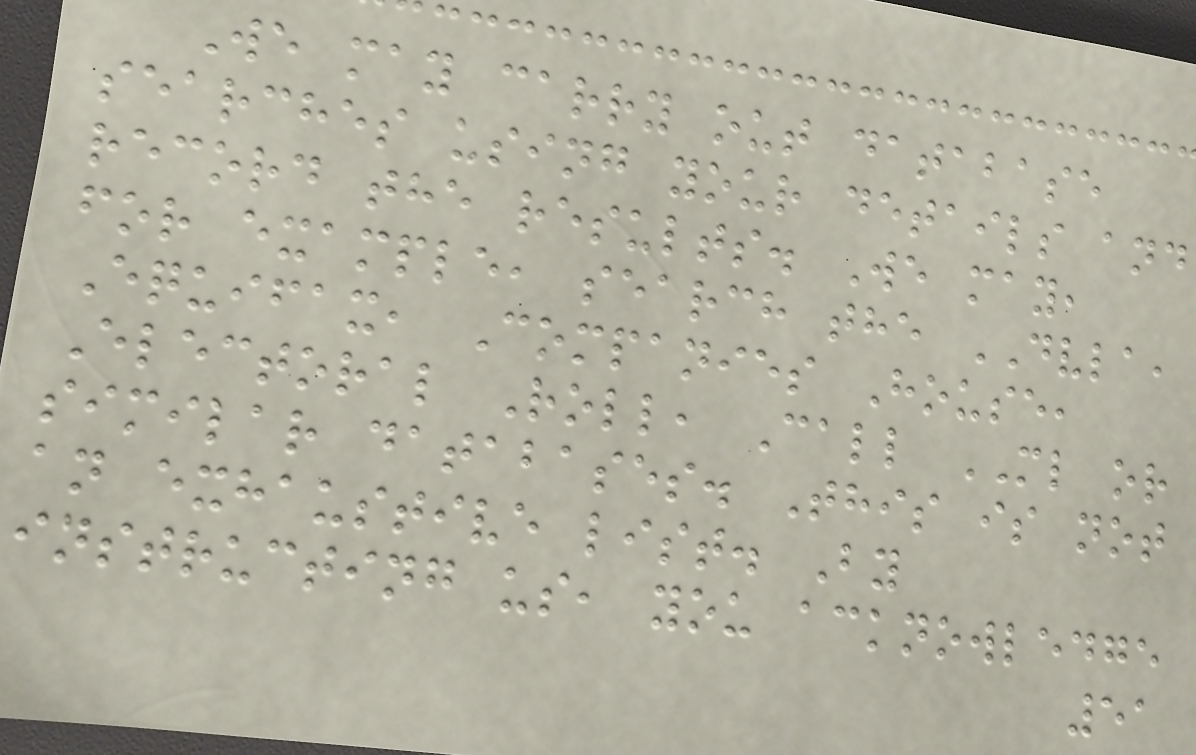We may carry out database
searches using your details and
record the results. We may,
for example, search the DVLA,
Equifax, Companies House,
Electoral Roll, Call ML or
similar databases. This is not
an exhaustive list. By
instructing us, you acknowledge
51
